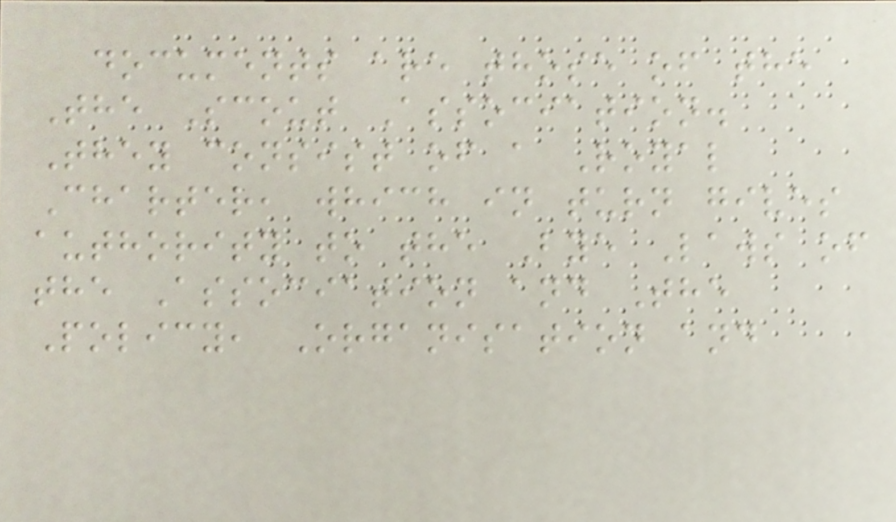documents are those of the
The Scout Association.
They consist of a Royal
Charter, which in turn gives
authority to the Bye Laws of
the Association and The
Policy, Organisation and
